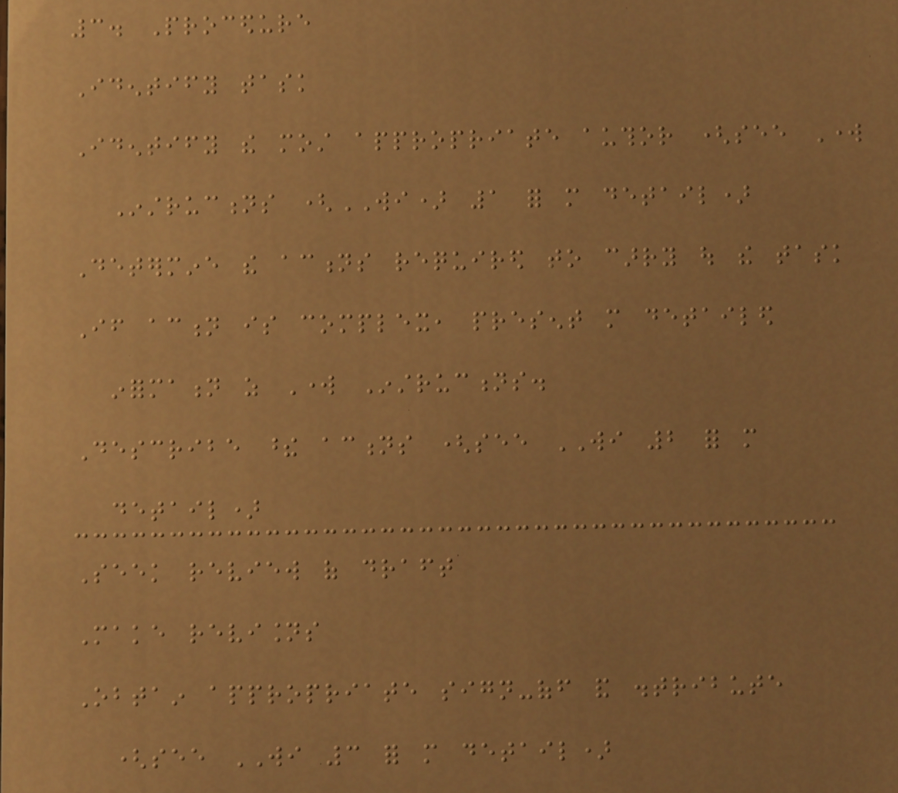3. Procedure
Identify task
Identify the most appropriate author (see Work
Instructions (WI) 1 for more detail)
Determine the actions required to carry out the task
If action is complex, present more detailed
information as Work Instructions.
Describe these actions (see WI 2 for more
detail)
Seek review of draft
Make revisions
Obtain appropriate sign-off and distribute
(see WI 3 for more detail)
